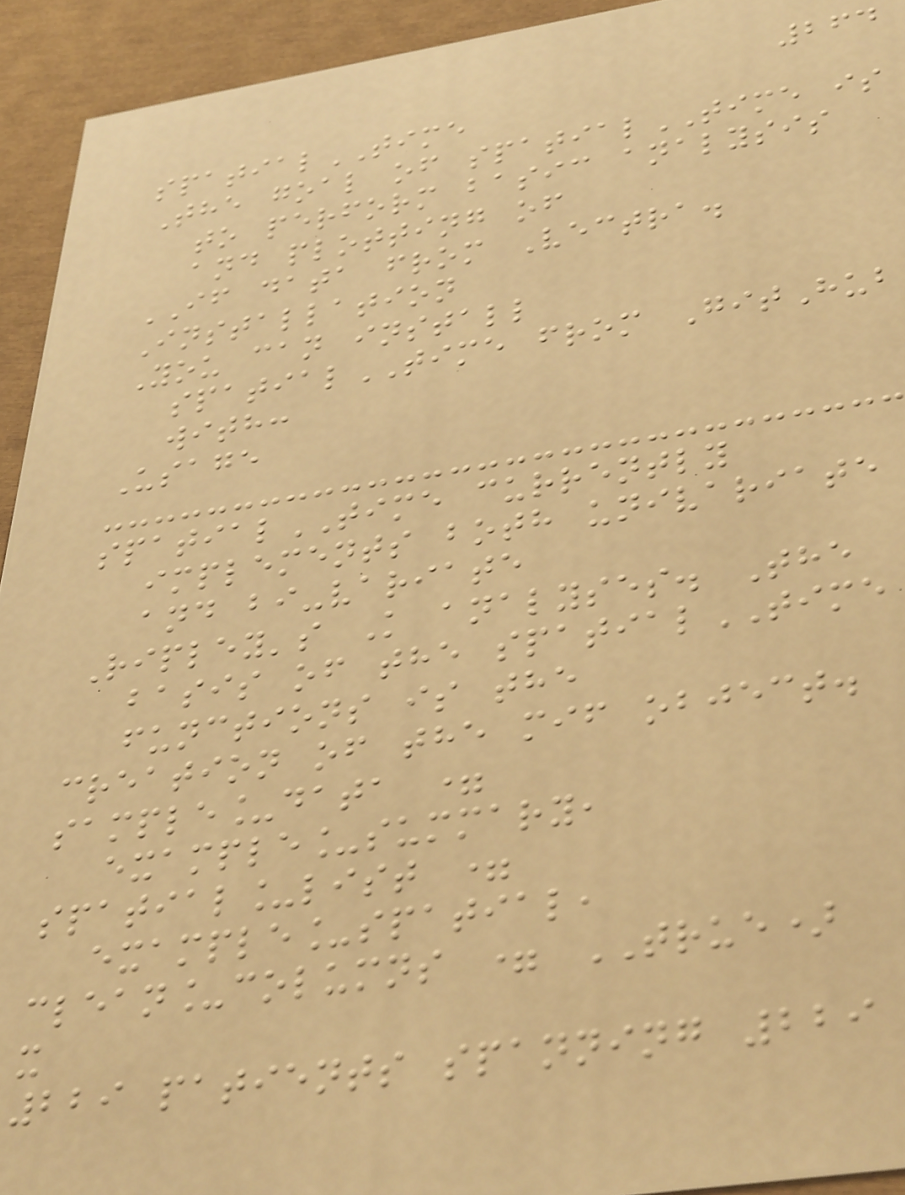264
spatialTIME
The goal of spatialTIME is
to perform basic analysis
and plotting of
IF data from Vectra.
Installation
You can install
spatialTIME from GitHub
with:
Usage
spatialTIME currently
implements both univariate
and bi-variate
Ripley's K analyses. The
basis of the spatialTIME
functions is the
creation of the mif object.
sample_data =
example_summary,
spatial_list =
example_spatial,
clean_columns = TRUE)
x
229 patients spanning 229
